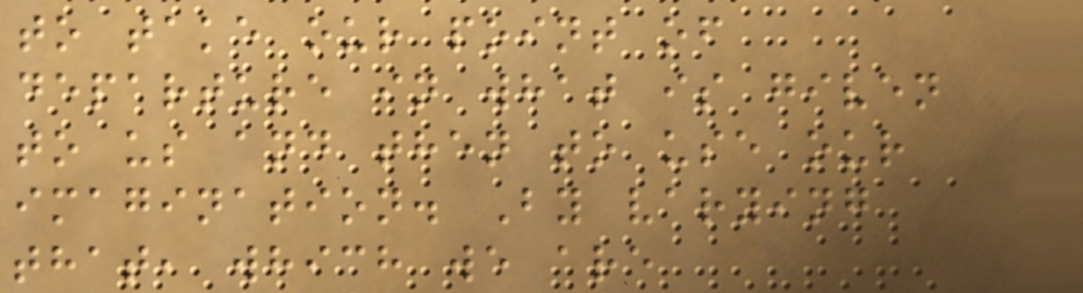to take our point of
departure in what is given
to us and then to use our
imagination. By varying
that, which we are
